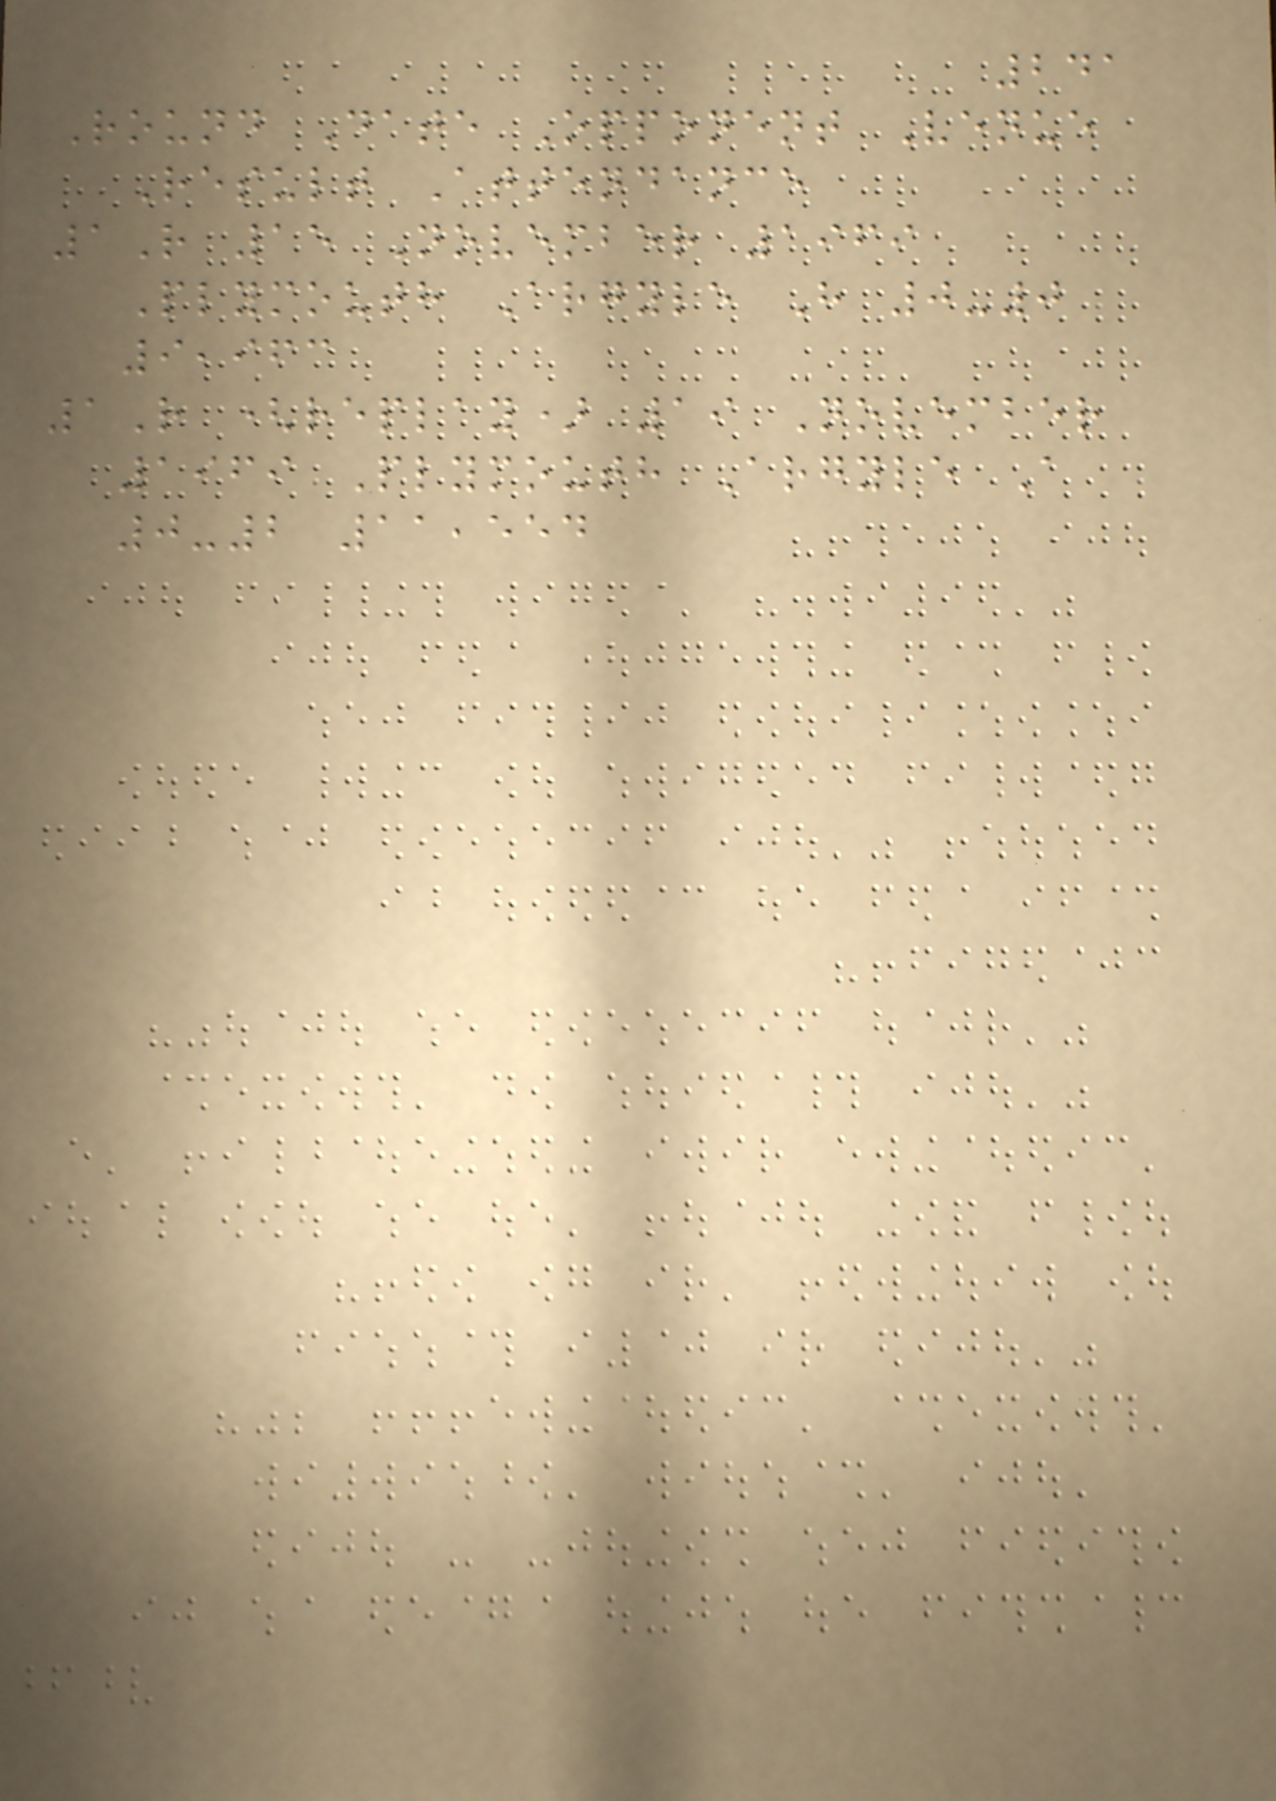241
Round Date Opponent Venue
Result Attendance
1R 15 November 1969
Plymouth Argyle H 0-0
9,963
1R (replay) 19 November
1969 Plymouth Argyle A
0-2 11,554
